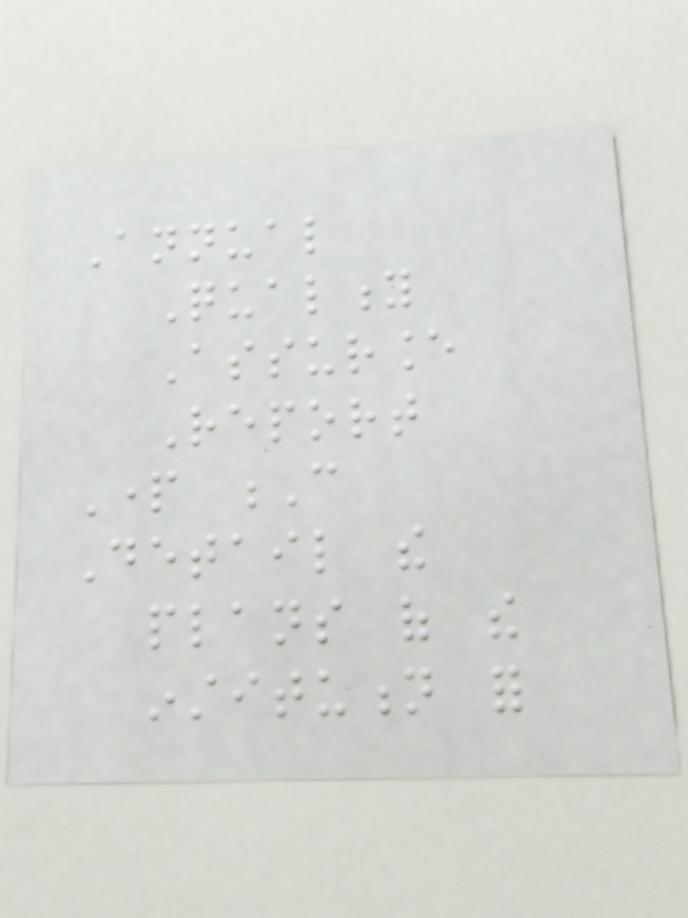Annual
Quality
Assurance
Report
Part C
Detail the
plans of the
institution for
